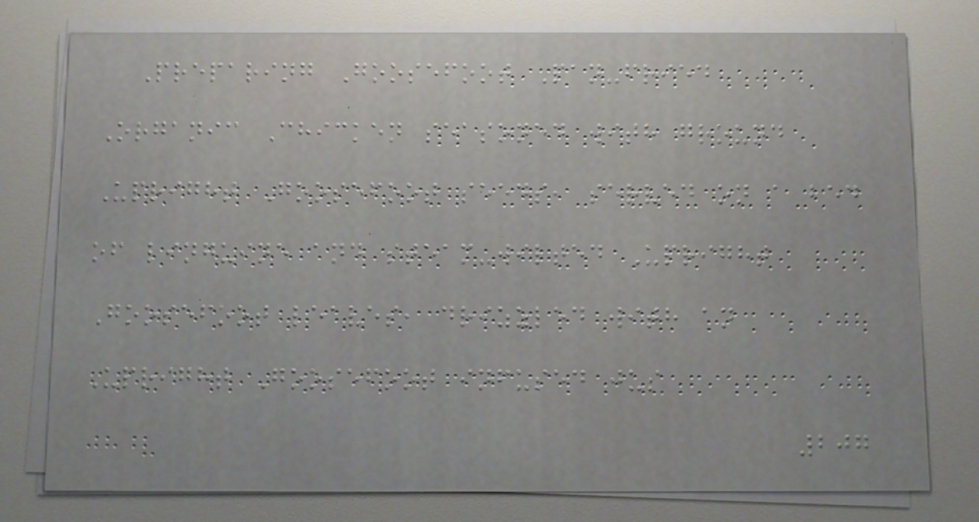Preparing Goosefoot Pan-fried
Organic Chicken seasoned with ground
Upright Goosefoot seeds, served on a bed
of linguine and steam-wilted Upright
Goosefoot leaves, drizzled with an
Upright Goosefoot infused jus
207
